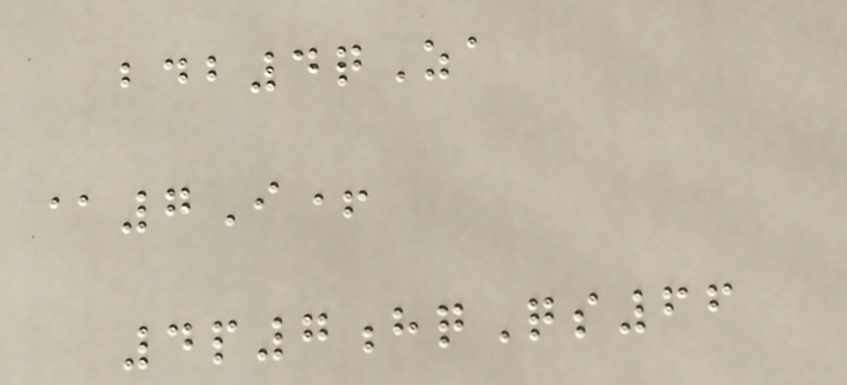bdb4qZa
@7I+
4p7hqQs66
